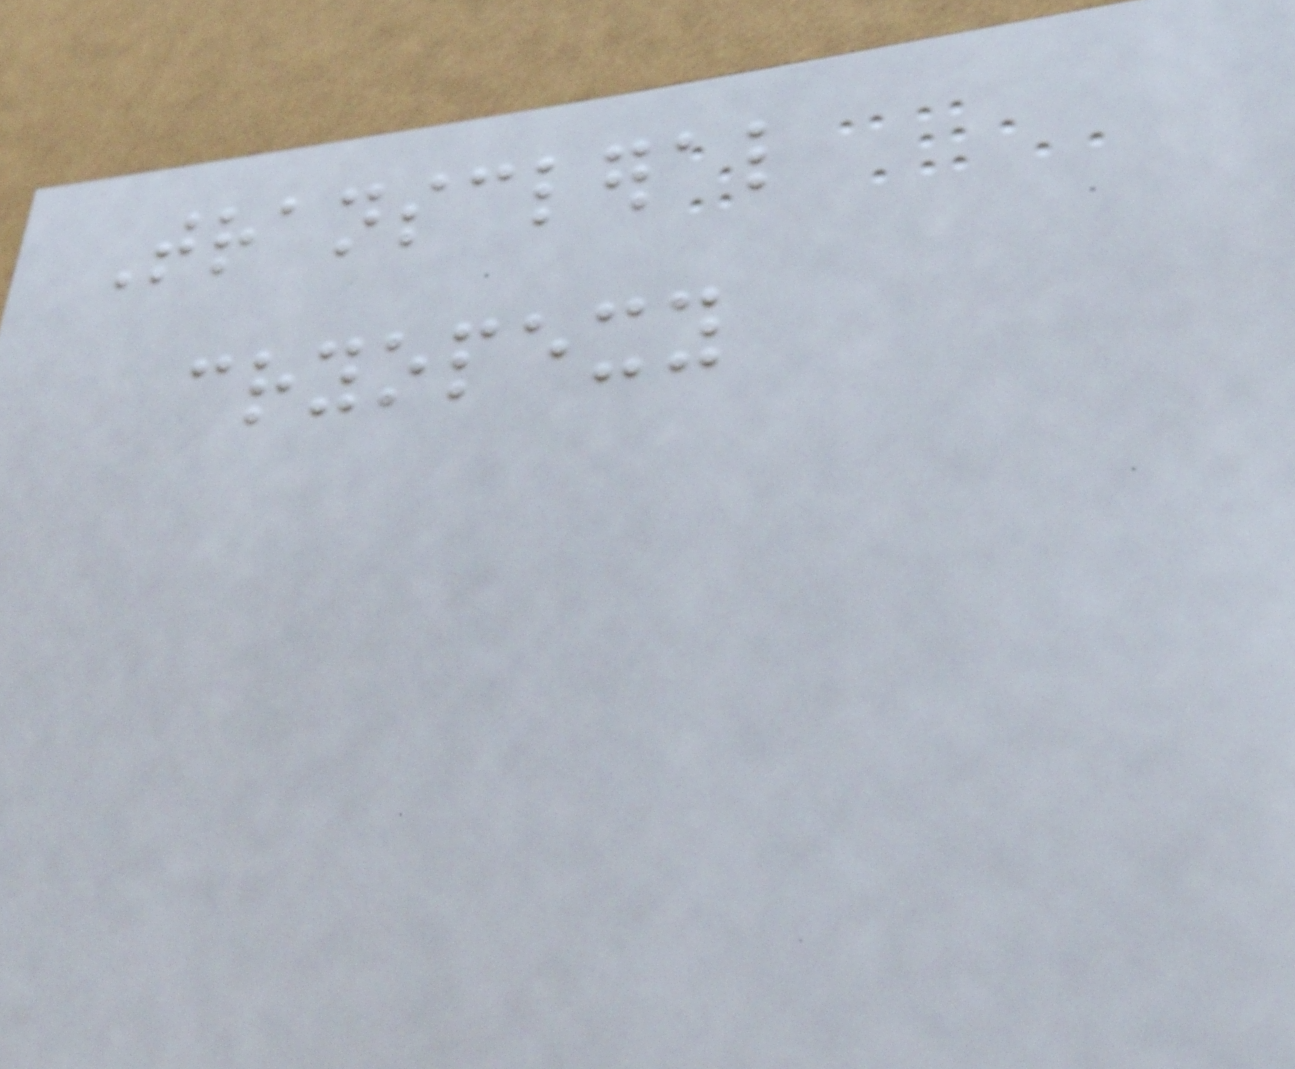Transcleral
cryopexy
